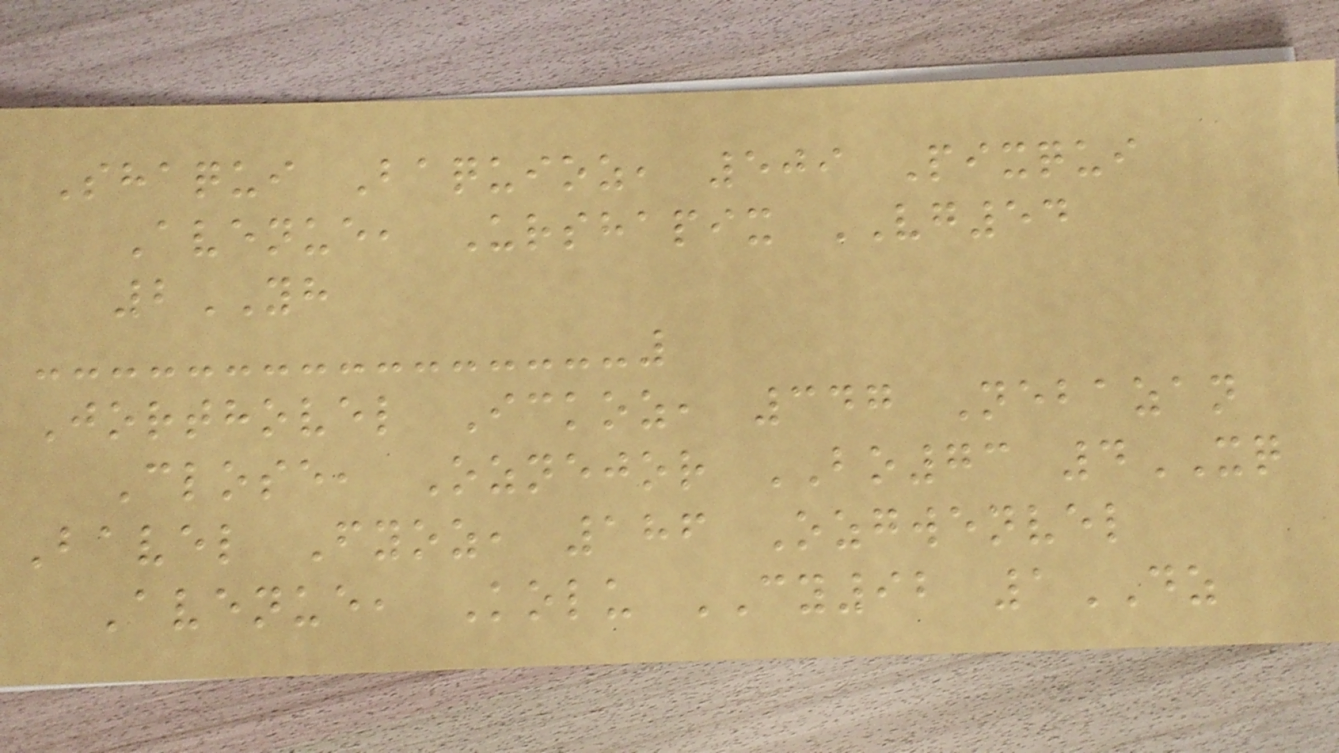Shaqui Baquioz, 509 Pixqui
Avenue, Urshapix VG54
2YH
Jorthovel Ickoz, 347 Nebazan
Close, Oznejor BO73 4XQ
Bavel Fyoz, 186 Ozgwenvel
Avenue, Kolu CY92 1DZ
